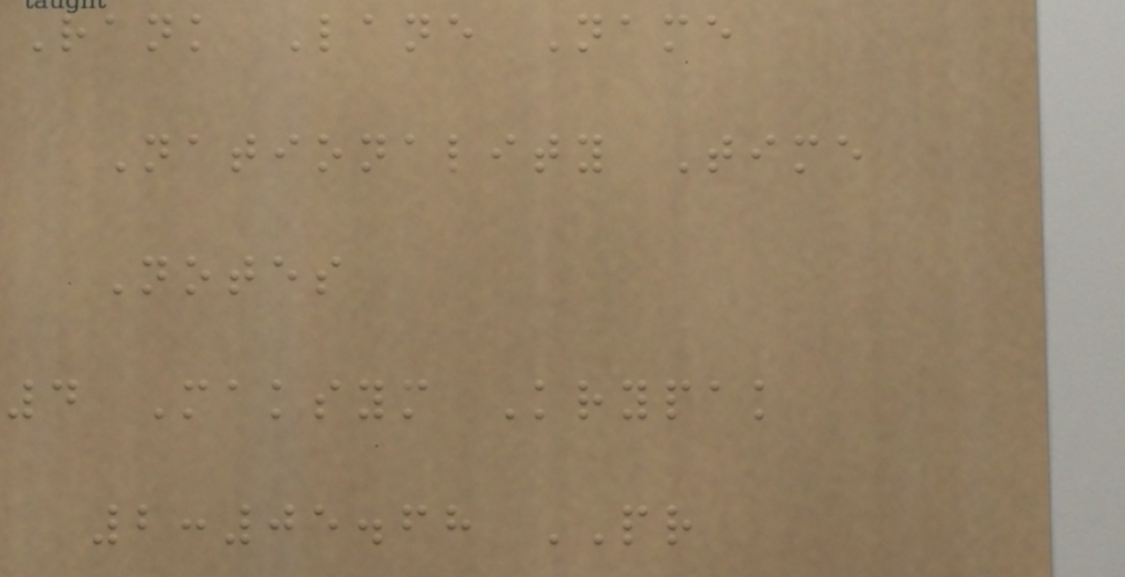Rank Lane Name
Nationality Time
Notes
4 Maksym Krypak
2:05.68 PR
